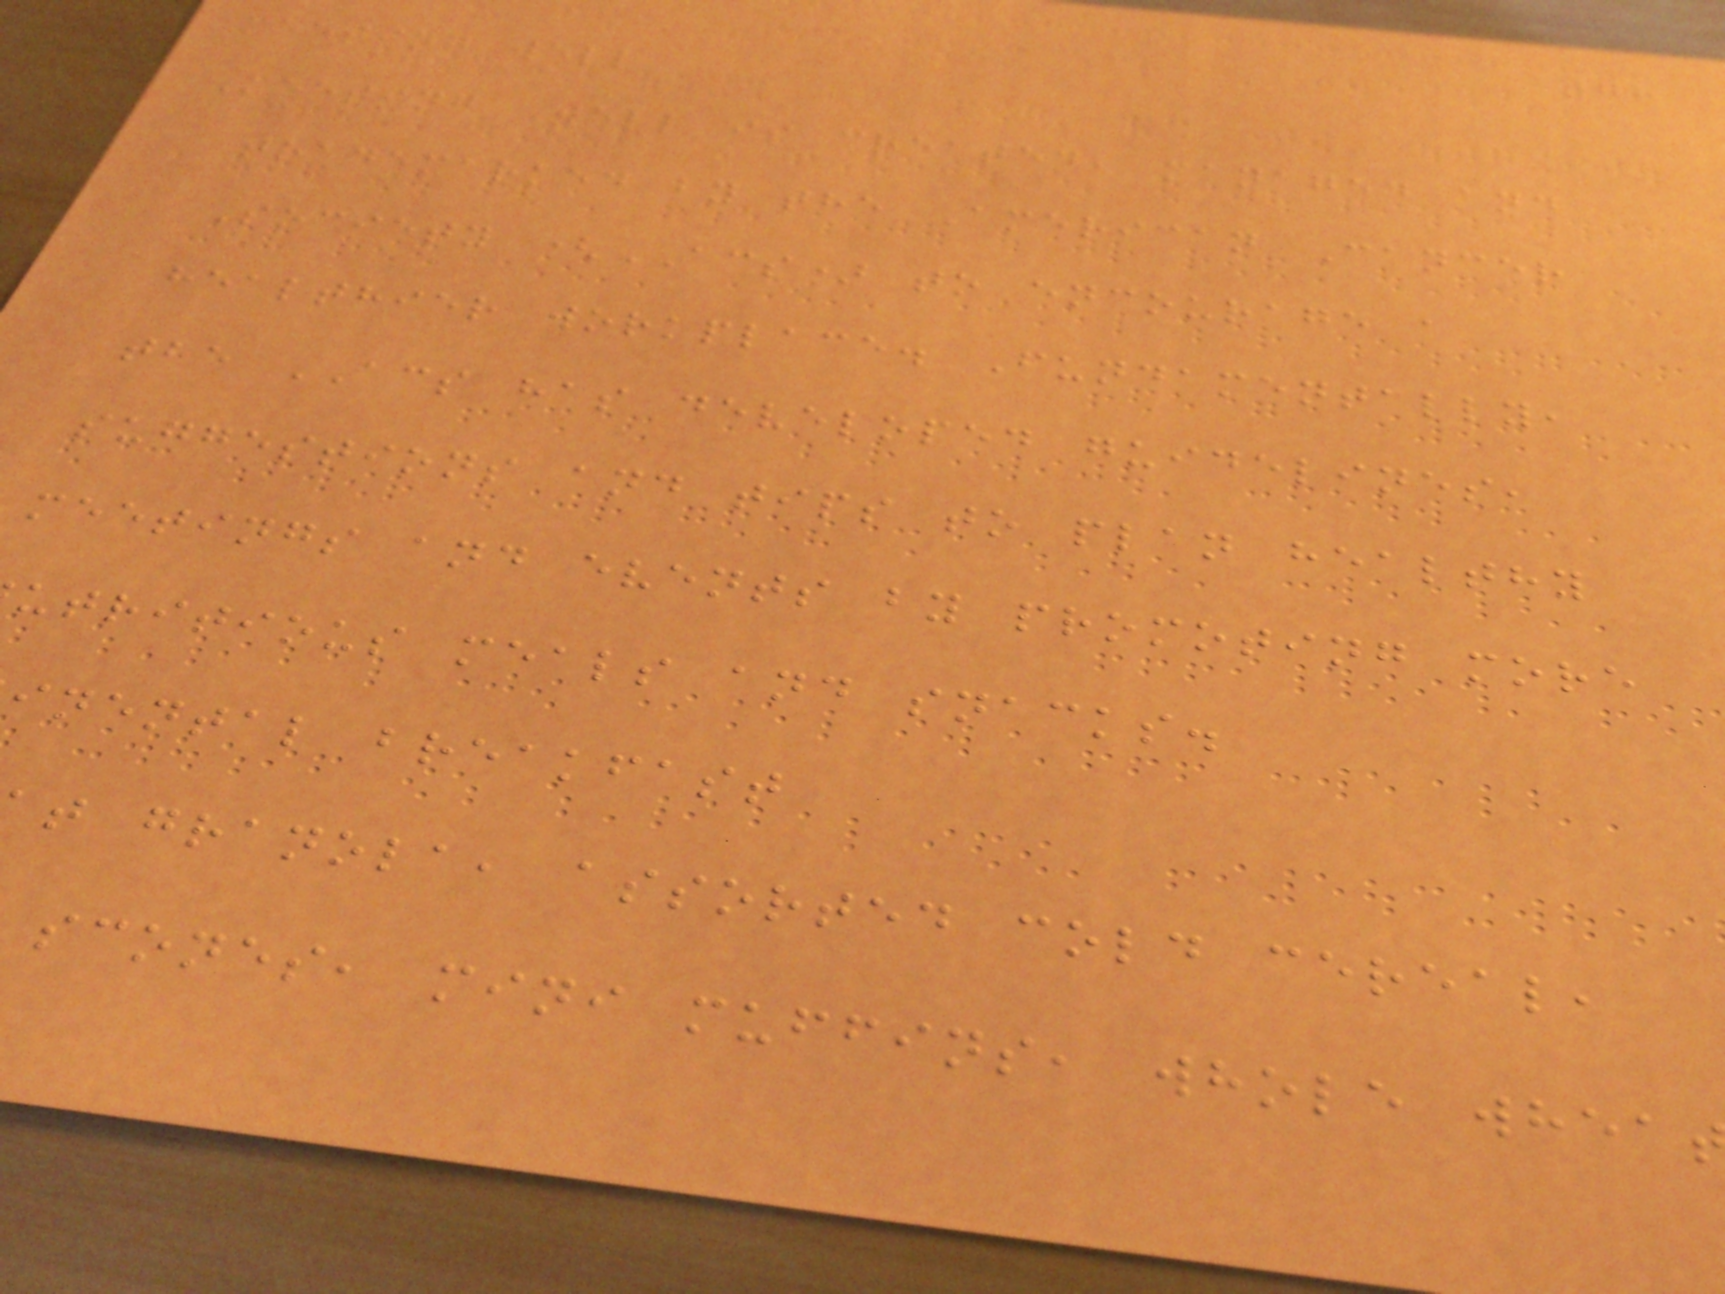78
meeting well
Meeting Well is created, managed and
trademarked by the American Cancer
Society (ACS) to encourage a
healthier workplace. Fundamentally,
the ACS has developed guidelines,
suggestions and tips to plan healthy
meetings and events by promoting more
utritious meals and snacks.
inental breakfast
t granola, assorted cold cereal,
scones, mini muffins, whole whea
